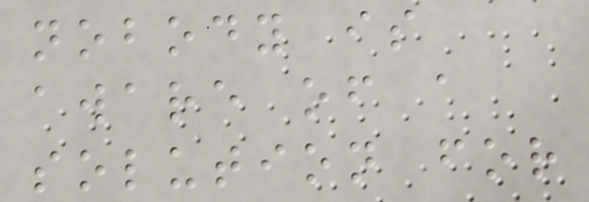nobody is
aware of a
solution for
